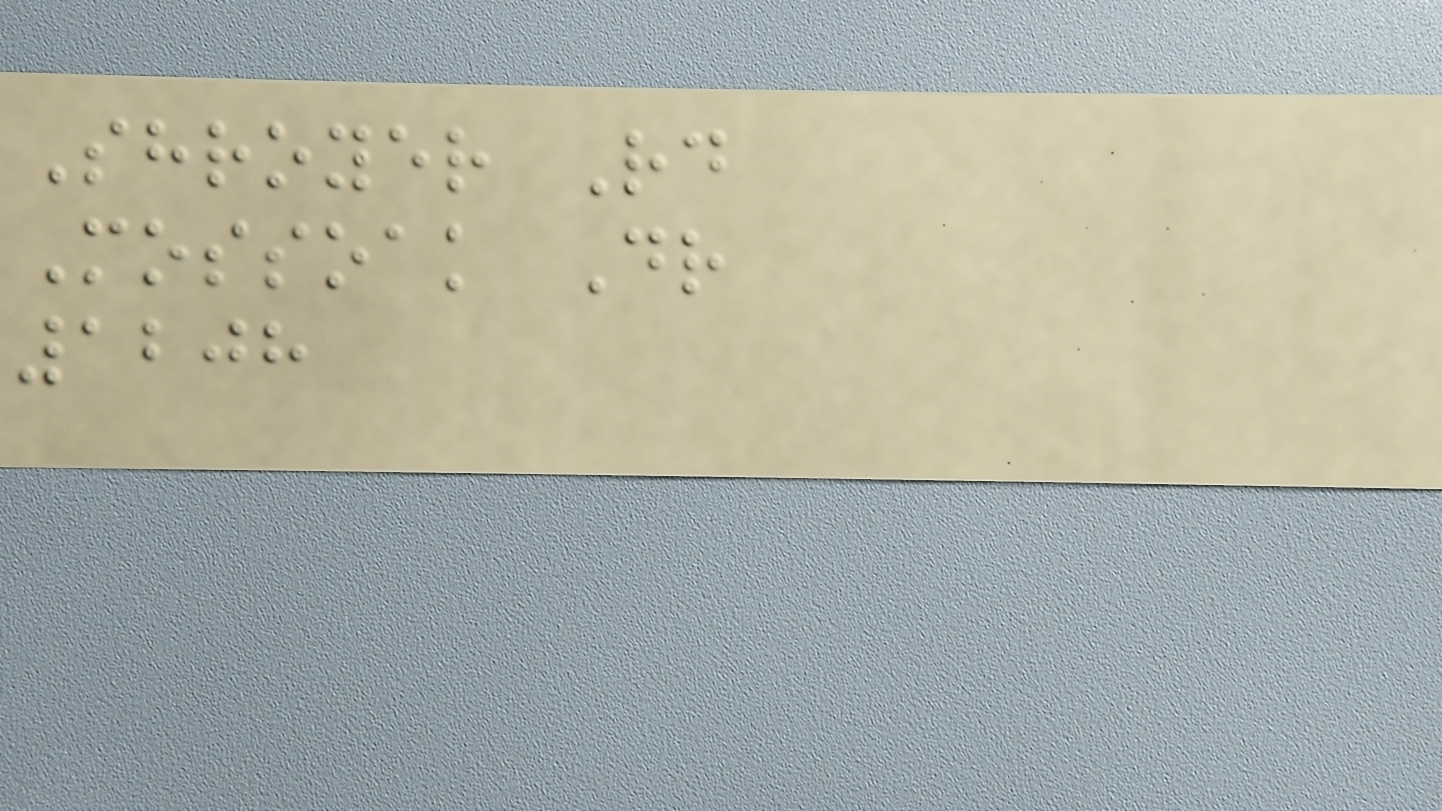Shroyer Rd
Mossoak Dr
1208
